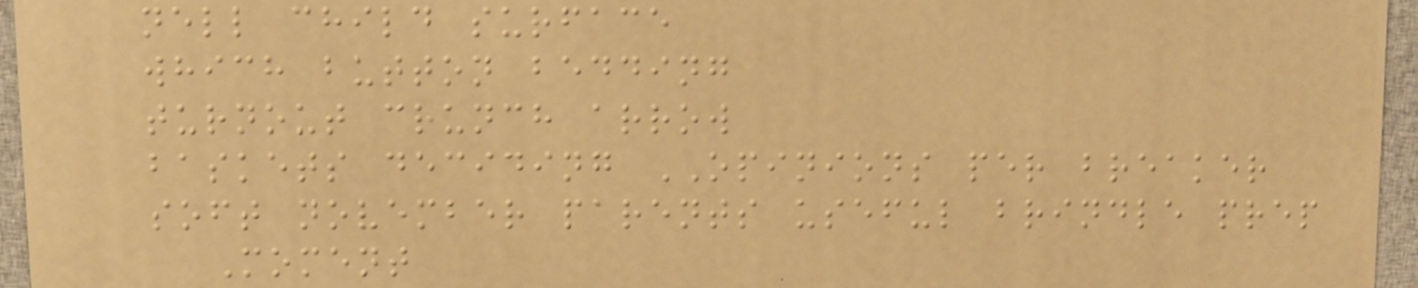nell child surface
which button bedding
turnout crunch arrow
baskets deciding OPINIONS per breaker
soft november parents useful brindle prep
Moment
